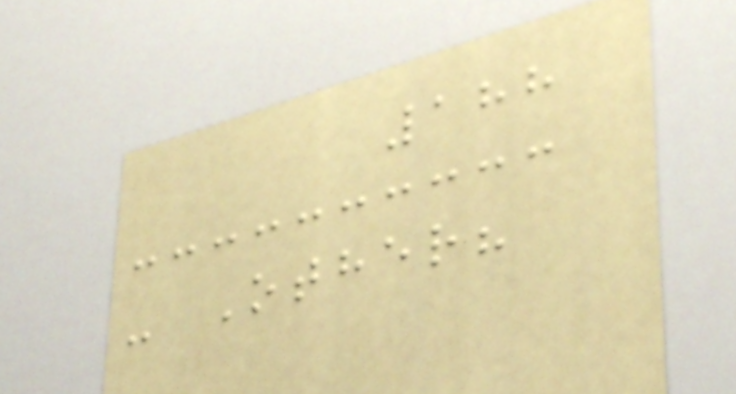188
- Other?
